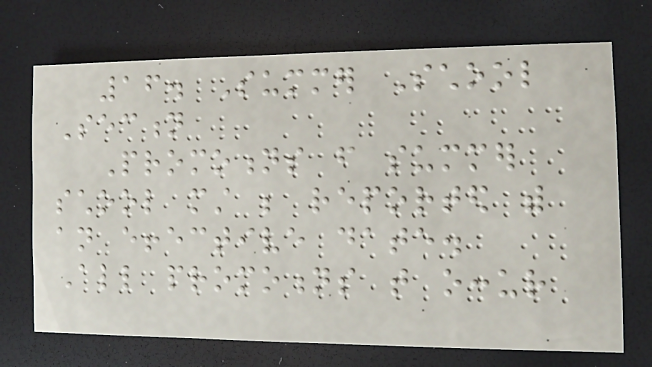16. Summer School
Section
Promotions from summer
school must be reported with
an effective date.
All promotions that occur
